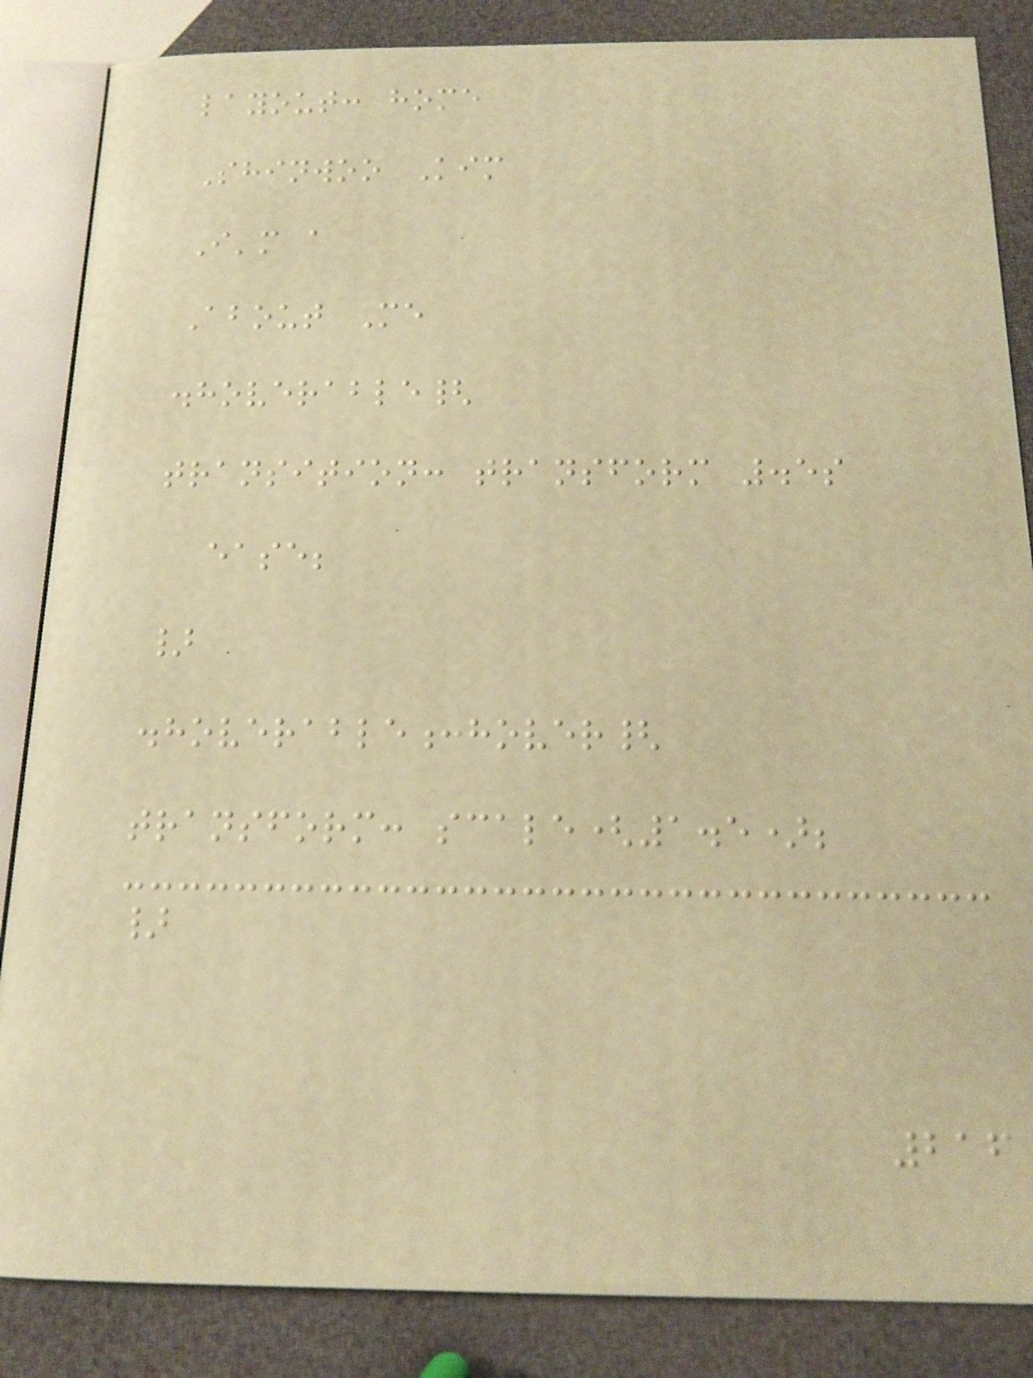layout: home
Shinwoo Kim
I'm a
About Me
.hoverable{
transition: transform .5s
ease;
}
.hoverable:hover{
transform: scale(1.5);
}
216
